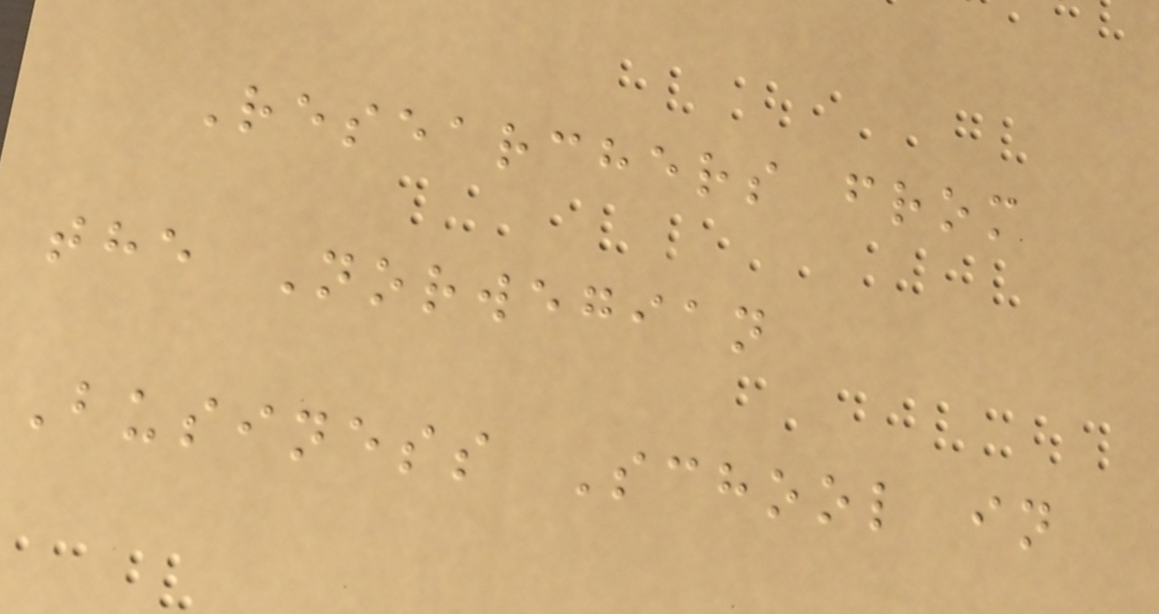Researchers from
the Norwegian
Business School in
